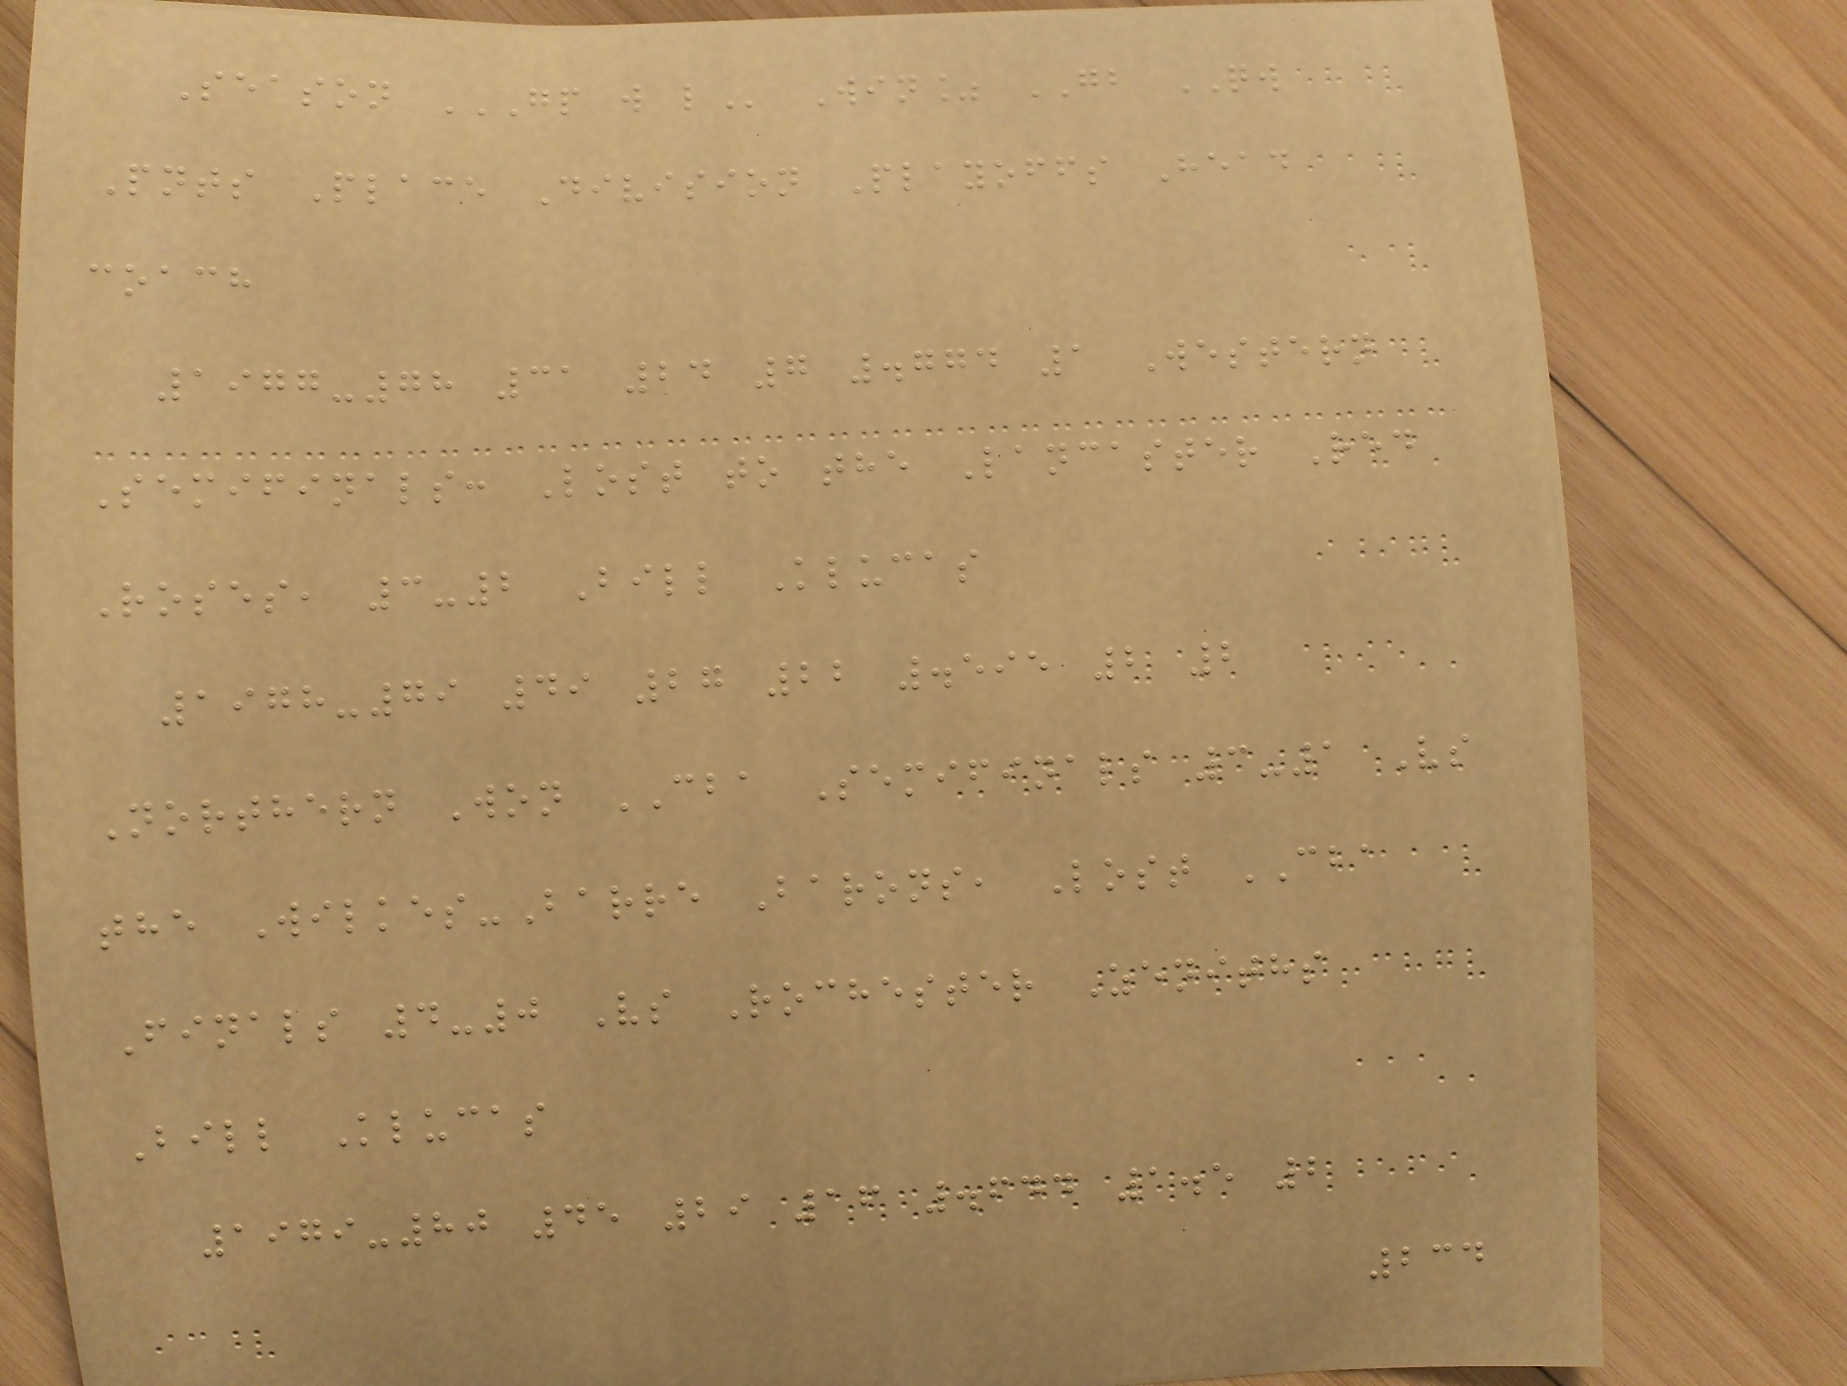Season GP W L Win% GB QW
Pnts Place Division Playoffs Head
coach
1977-78 31 24 7 .774 1 Western
Semifinals: Lost to the Lancaster Red
Roses, 3-2 Bill Klucas
1978-79 49 27 22 .595 2 2
Northern Won CBA Semifinals 3-1 Vs
the Wilkes-Barre Barons, Lost CBA
Finals 4-0 Vs Rochester Zeniths
Bill Klucas
1979-80 45 29 16 .644 1.5 2
234
